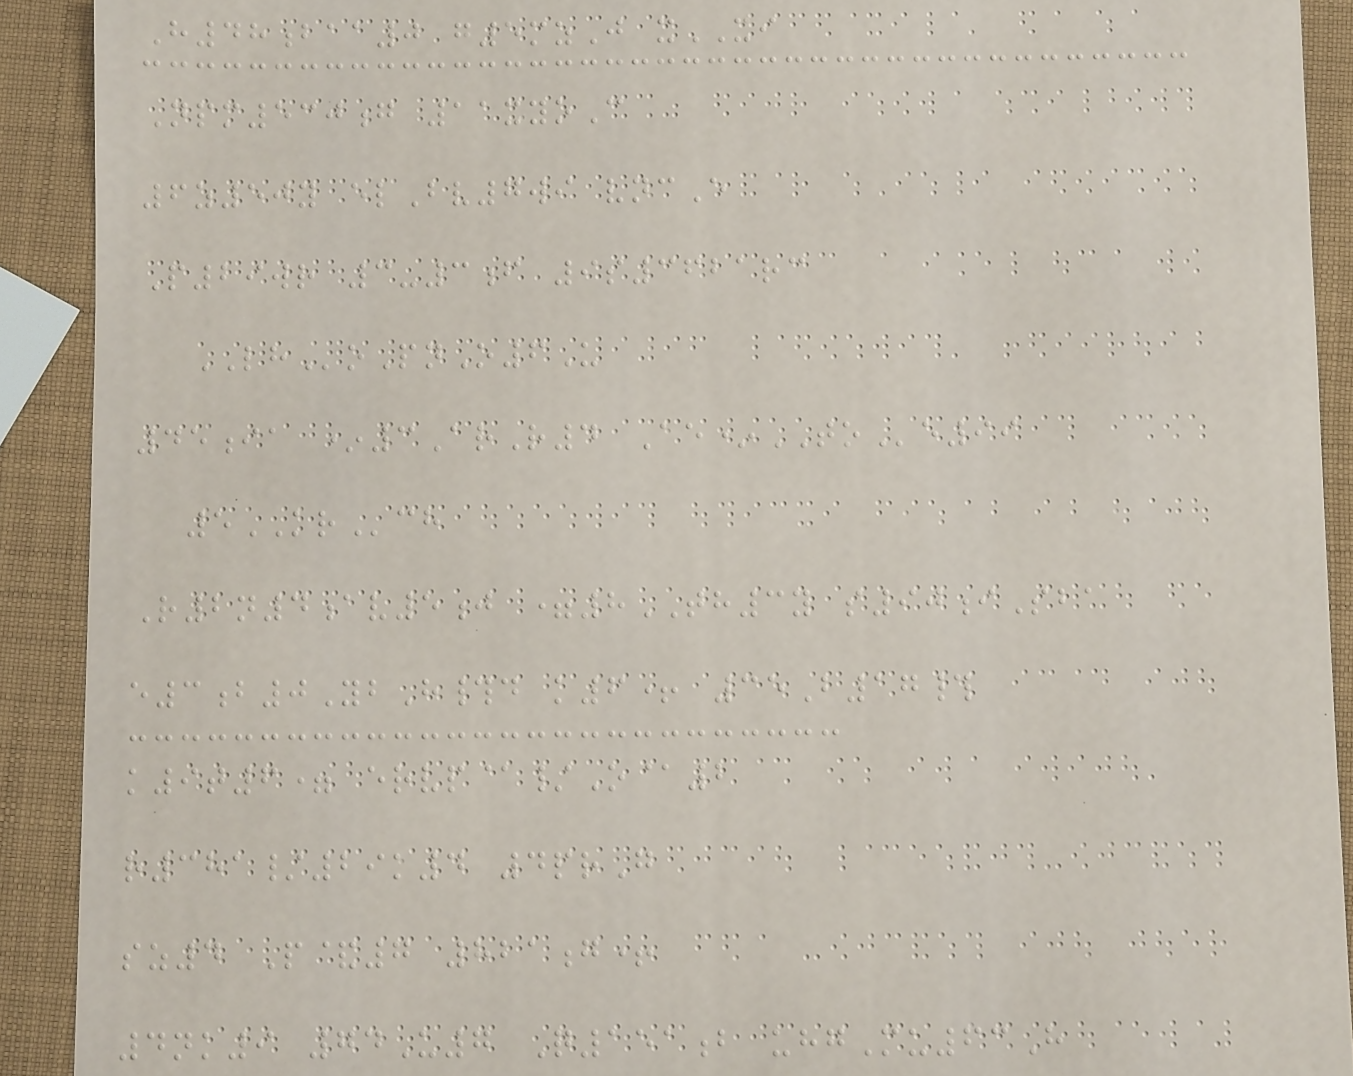H48baa0 g5mzJ xXI
Npm530g 11xyoC
6z50y elBv7wi vncE
P29wr 3-3f 9s3621rc
LHoPnO6U
45ia *3ArR4 Ae*TOe99
5KRch
R2n4av5j =8TH3y s90iSba
e3b0YbH#d k6+ 35B17#
k9t6= ervp@/O@2
r381/29k4 4prG
sz4 P&7 821g+
4nk9 74U7 Q151b uhgMu63H
